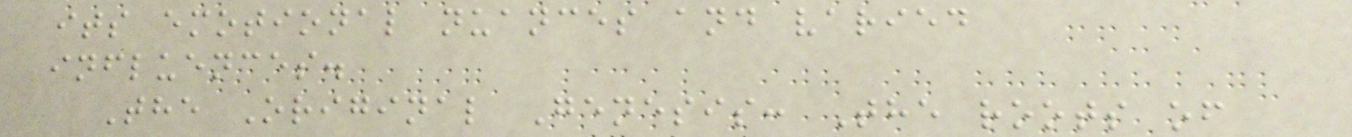its emotional nuances and varied
influences.
The Original Genesis: The roots of
